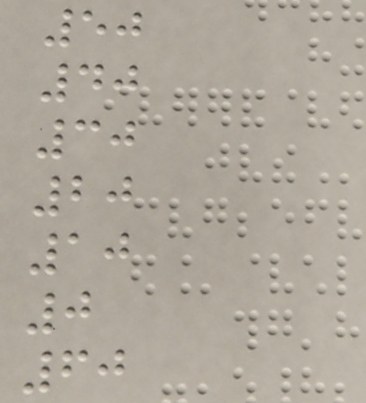50
40
30
20
10
0
60
